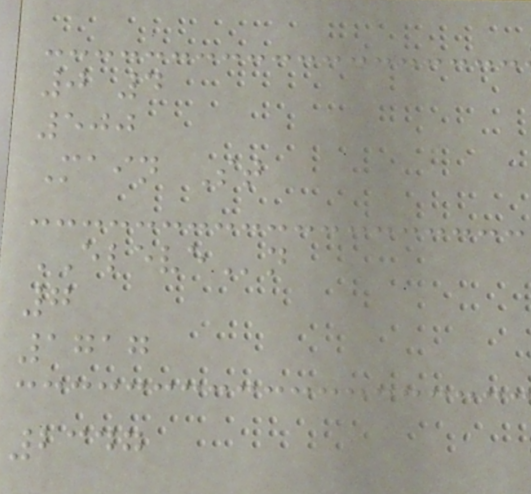0 4
500
Main St
ELEVEn
7
1717
2347
